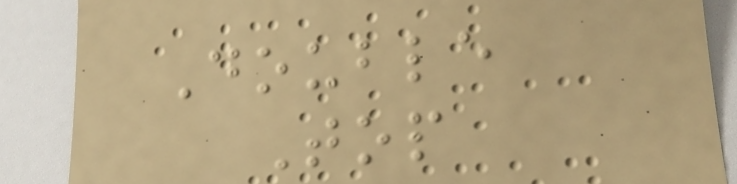Double
Top
